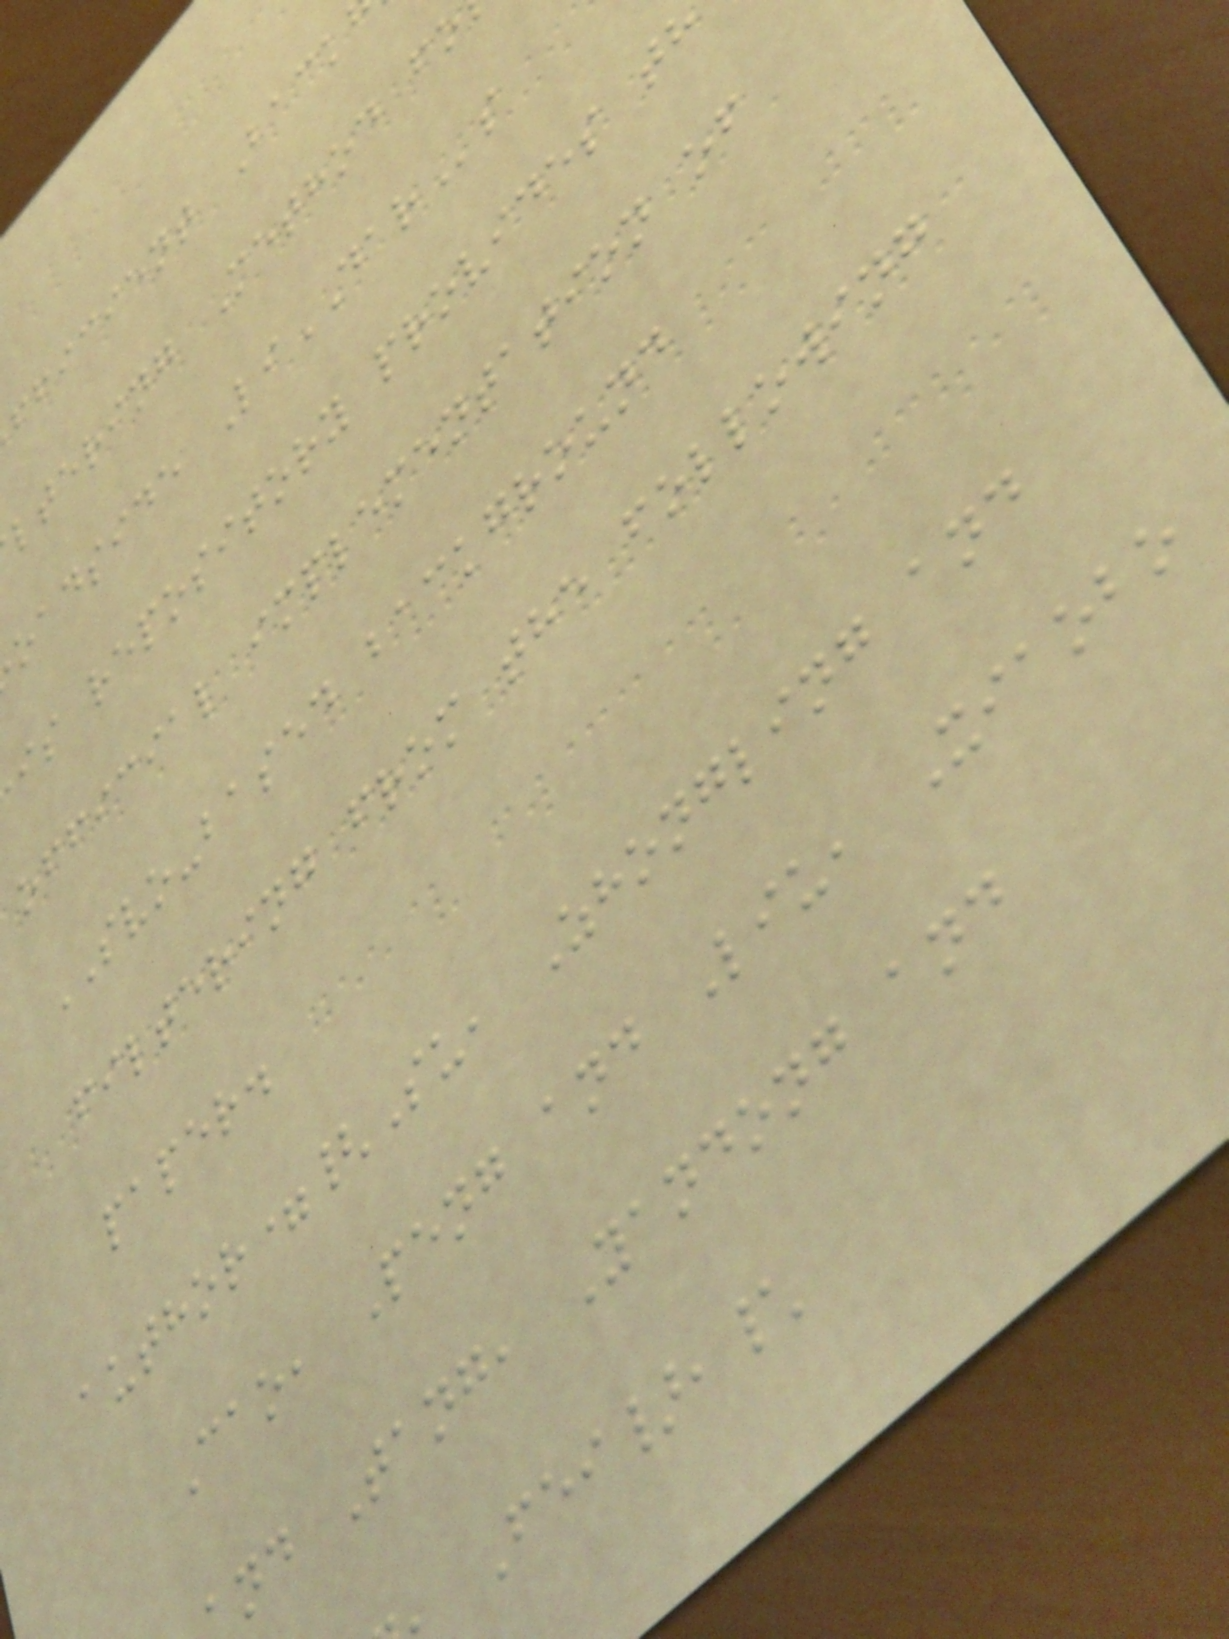fficient Back
ltering Method fo
oadside LiDARs
is repository provides th
official implementation of
SVO-based background
filtering from the following
paper.
author={Su, Zhongling and
Cao, Peng and Liu, Xiaobo
nd Tang, Yandong and
Fei},\
